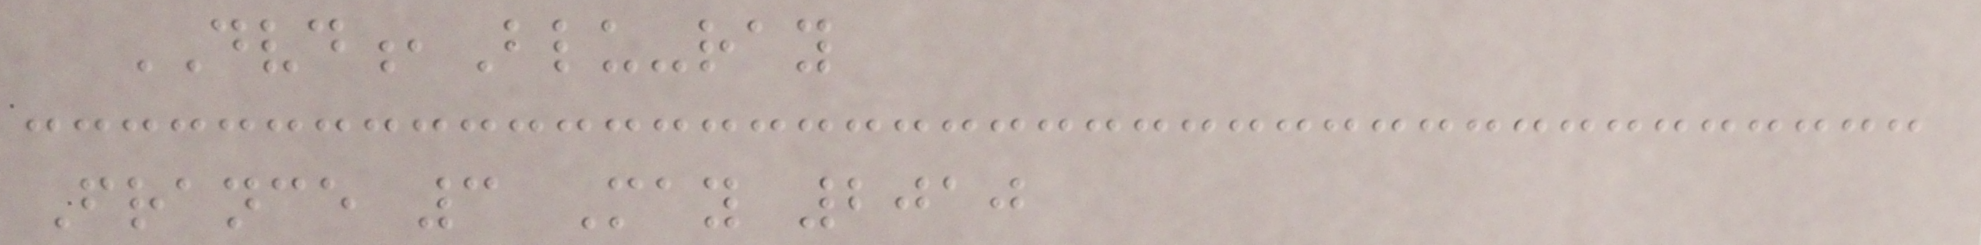DVD,Blu-ray
France 3 May 2010
